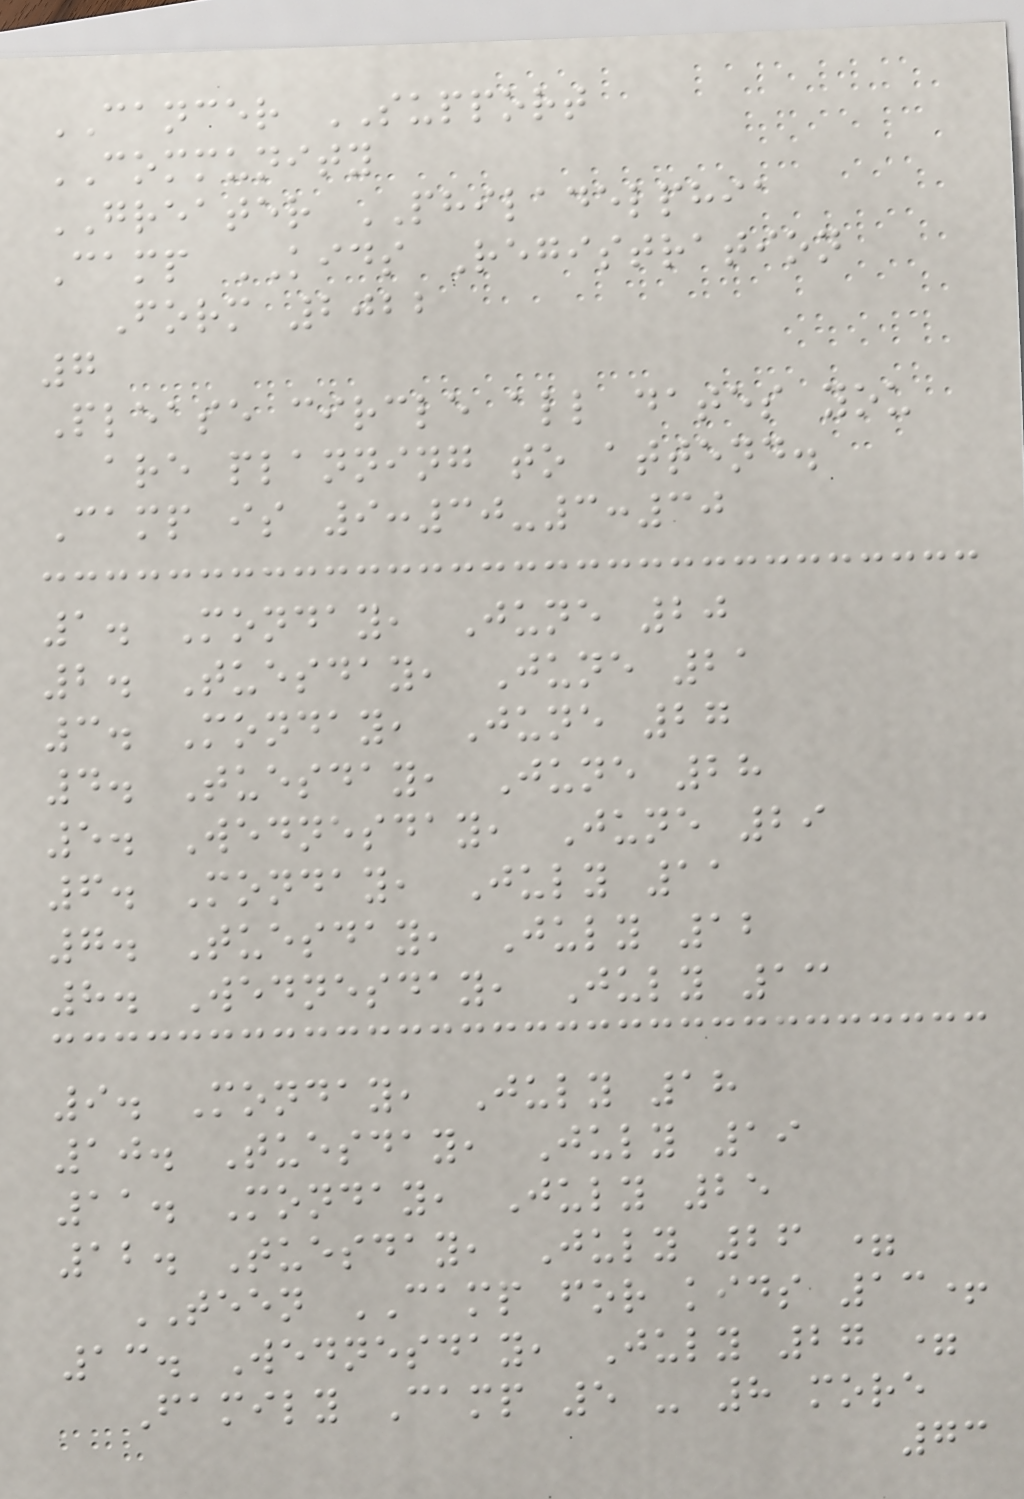CANCER SUPPORT
COMMUNITY
GREATER PHILADELPHIA
Camp KIDS Registration
Form 2022
7
Please circle all dates you
are planning to attend.
Camp is 9:30-3:30
1. Monday, June 20
2. Tuesday, June 21
3. Monday, June 27
4. Tuesday, June 28
5. Wednesday, June 29
6. Monday, July 11
7. Tuesday, July 12
8. Wednesday, July 13
9. Monday, July 18
10. Tuesday, July 19
11. Monday, July 25
12. Tuesday, July 26 =
TEEN CAMP for kids 13+
13. Wednesday, July 27 =
Family Camp 5 - 8 more
73
